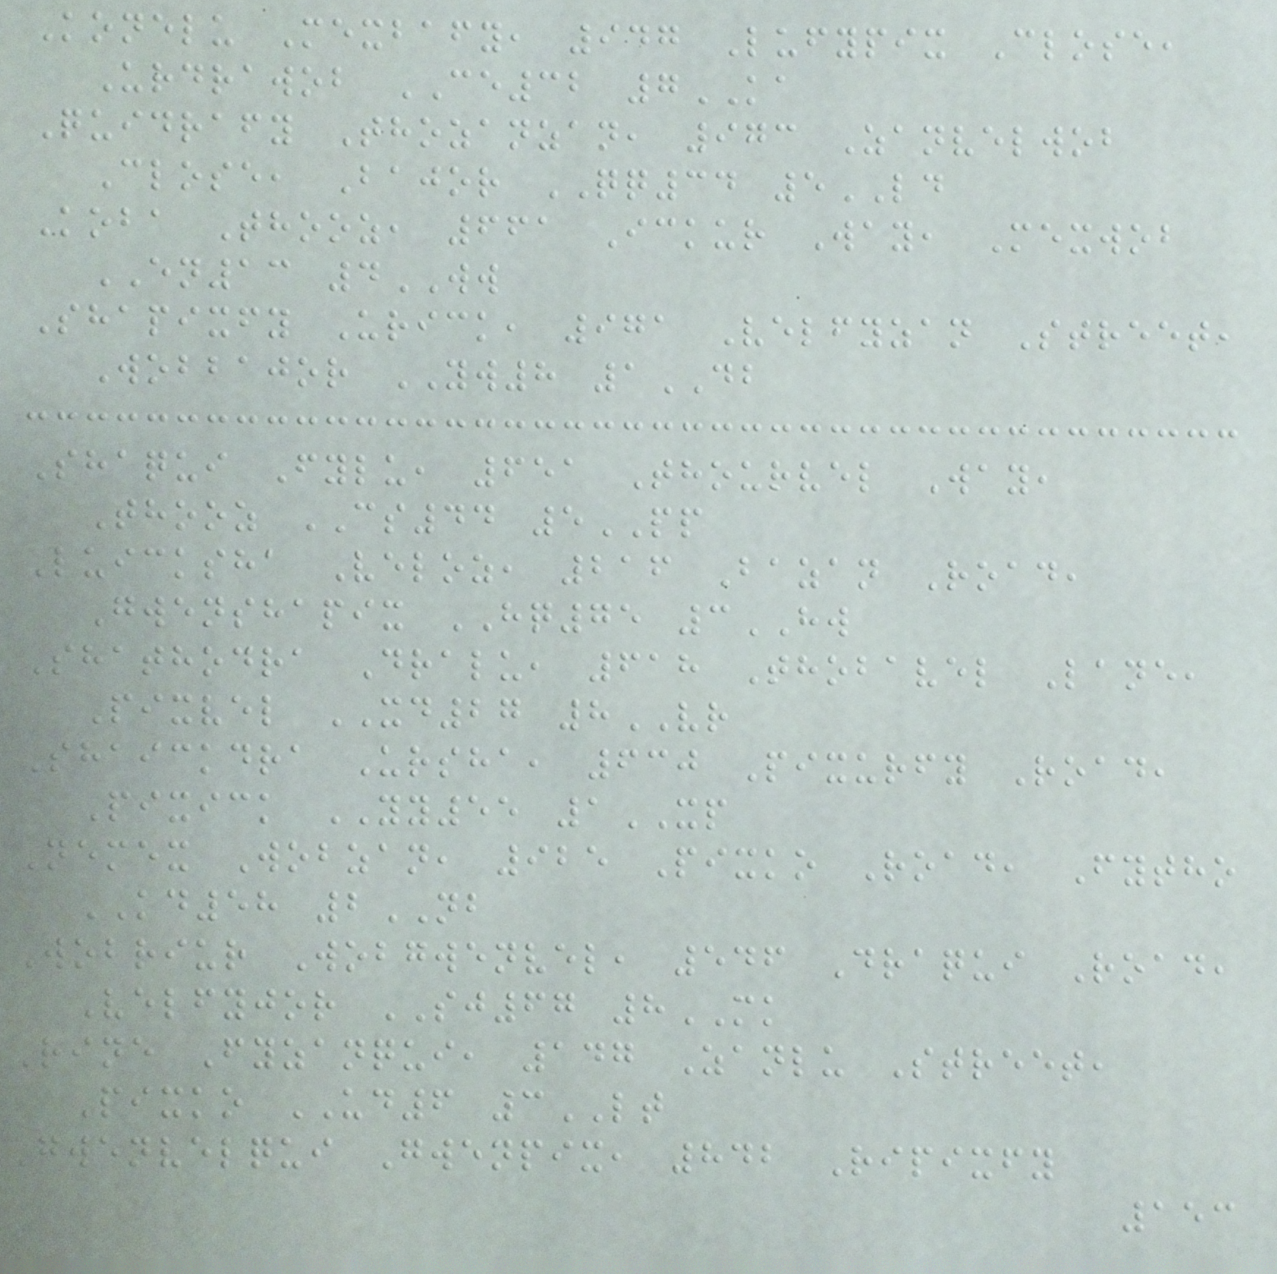Konelu Mexbafy, 947 Lufypix Close,
Urdrawob CE32 7KA
Quidrafy Thozanzan, 973 Zanvelwob
Close, Bajor QQ34 5LD
Koba Thooz, 661 Ickur Way, Mexwob
EN13 4WW
Shapixfy Urick, 971 Velfyzan Street,
Wobbajor YW8 1DB
Shaqui Fylu, 651 Thourvel Way,
Thooz CS44 5PP
Luicksha Veloz, 216 Bazan Road,
Gwenshapix HQ75 3HW
Shathodra Dralu, 618 Thobavel Lane,
Pixvel XD27 8VR
Shaickdra Ursha, 630 Pixurfy Road,
Pixick YY55 1XP
Nemex Wobzan, 925 Pixko Road, Fytho
KD58 2NB
Wobriur Wobgwenvel, 546 Draqui Road,
Velfyjor SJ67 8MK
Rine Fyzanqui, 147 Zanlu Street,
Pixko UD6 3LT
Gwenvelqui Gwenpix, 842 Ripixfy
153
